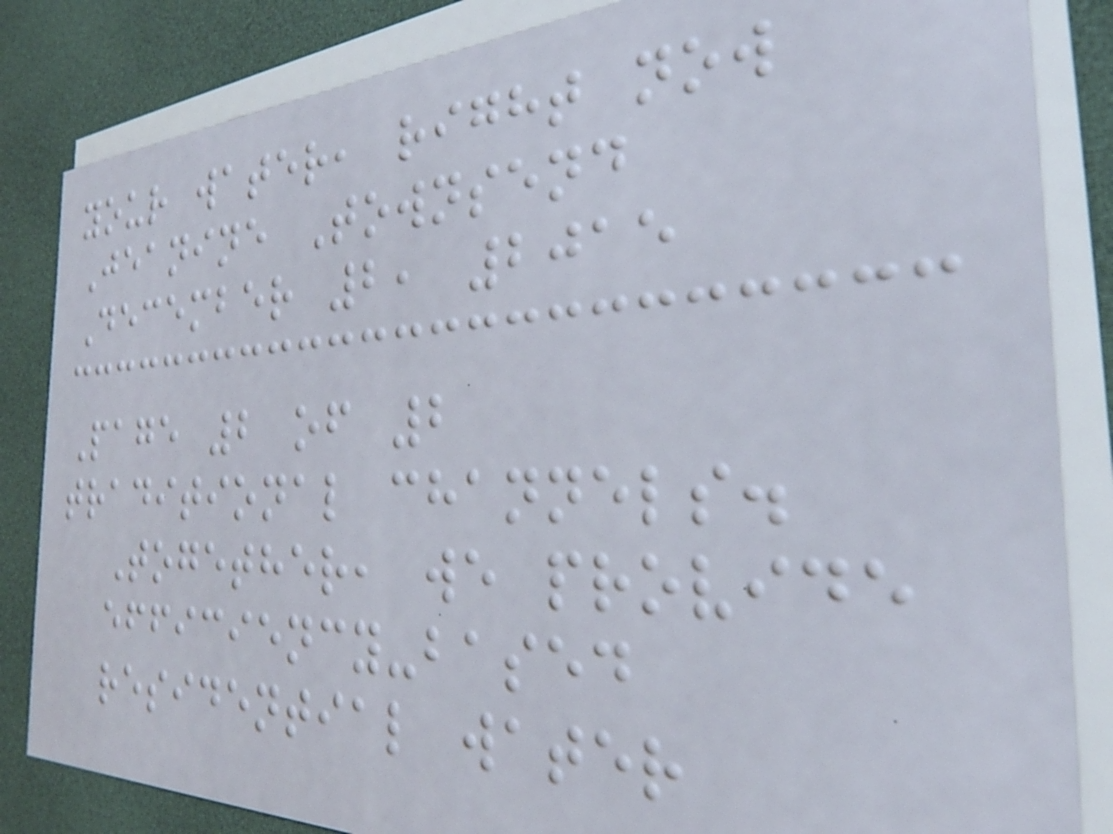your water, right now
Jeanine Townsend
December 2, 2015
Page 2 of 2
traditional channels.
Together, we provide
efficiency-based
residential water
